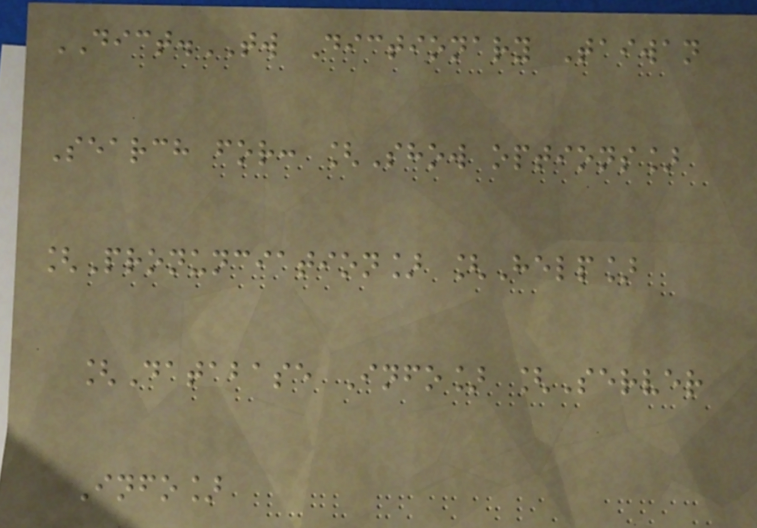DICT.TW Dictionary Taiwan
Search for: [Show options]
[Pronunciation] [Help]
[Database Info] [Server
Info]
